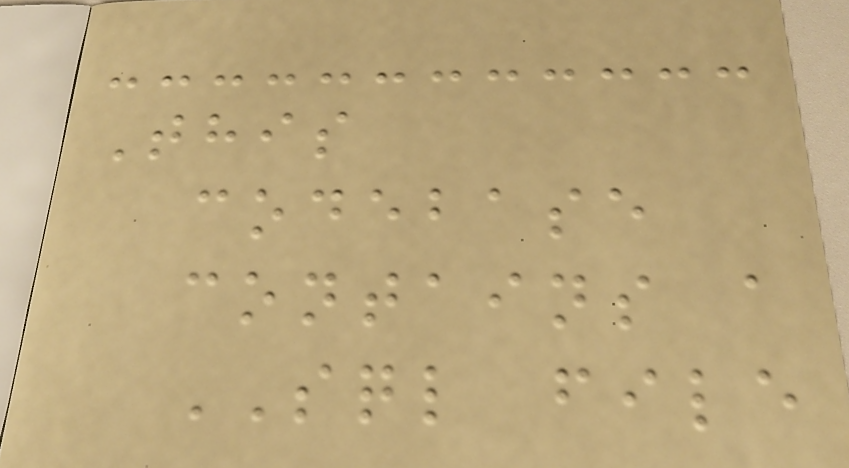This
codebase
contains a
SQL file
